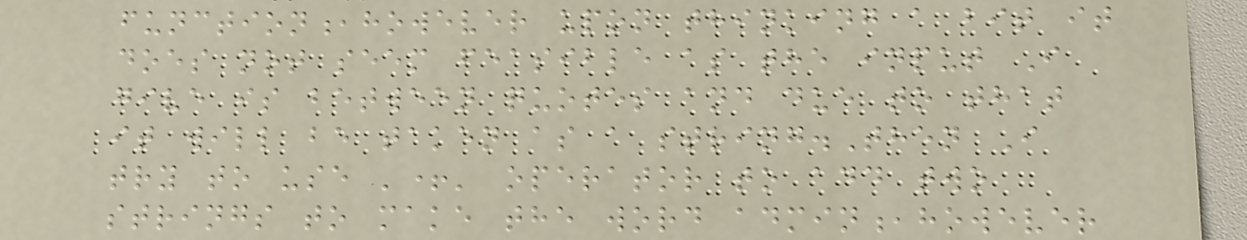function,however upon thinking a bit it
does not seem feasible as the input I
give is between quotes and due to that
it will be taken as a string.Then I
try to use '+' operator to add two
strings to make the word admin,however
